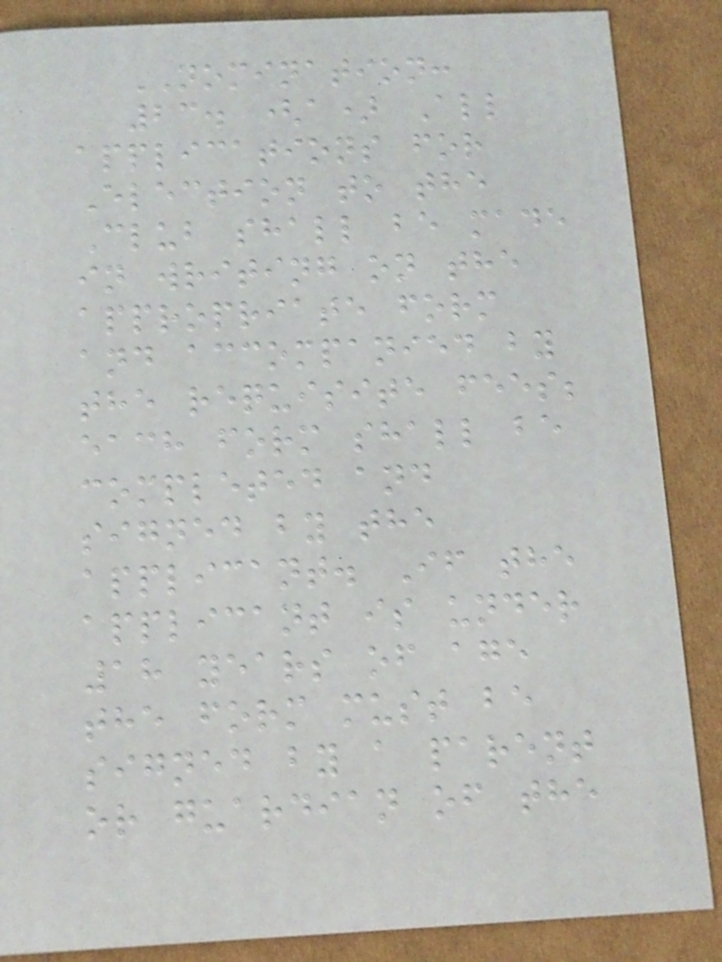NOMINATION:
23. (a) All
applications for
Election to the
Club shall be made
in writing on the
appropriate form
and accompanied by
the requisite fees;
each form shall be
completed and
signed by the
applicant. If the
applicant is under
18 years of age
the form must be
signed by a parent
or guardian of the
